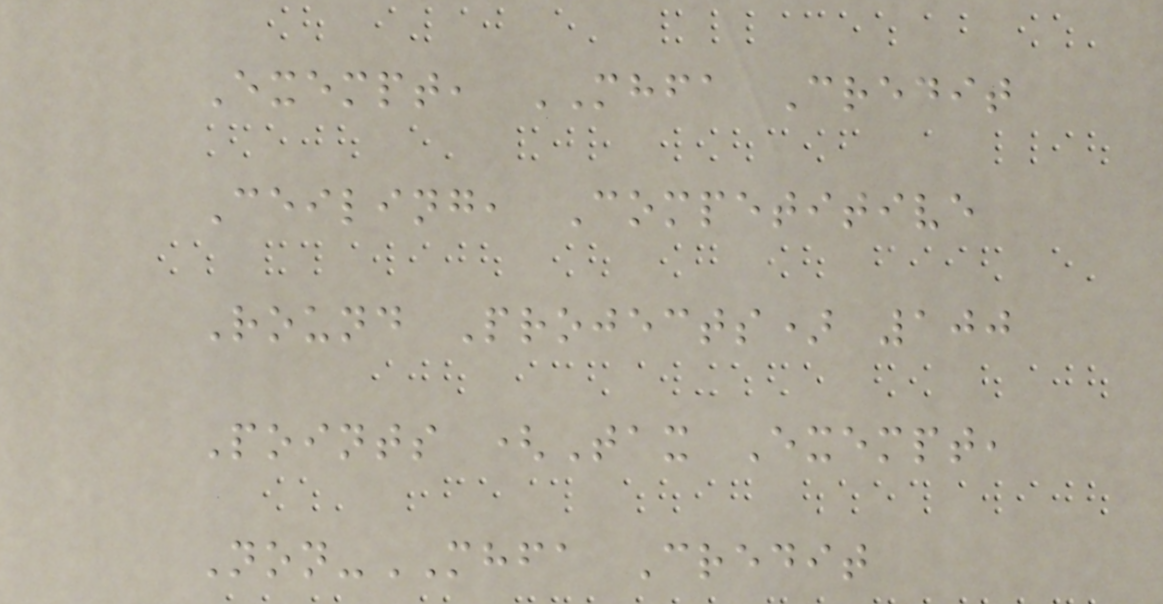Exempt, MHFA Credit
Ceiling, Competitive
Round Projects) 100
Points (Tax Exempt,
Non-MHFA Credit
